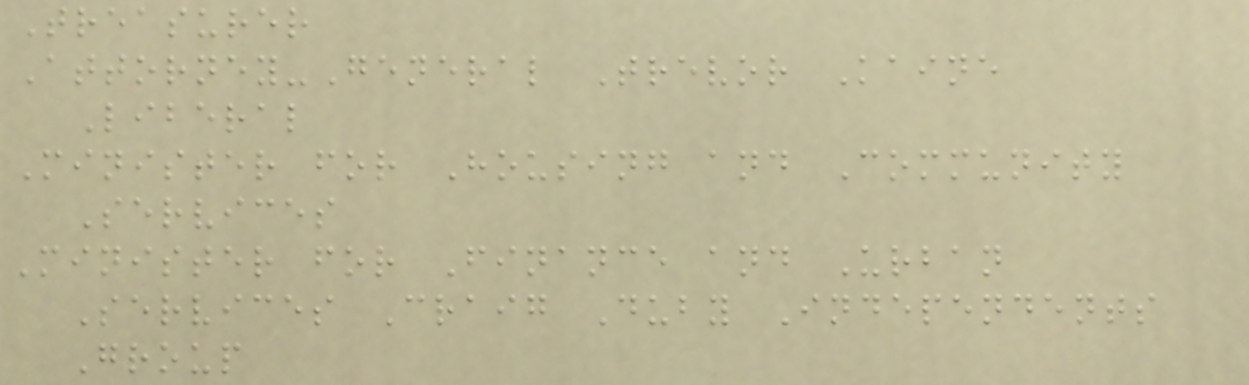Treasurer
Attorney-General Trevor Kaine
Liberal
Minister for Housing and Community
Services
Minister for Finance and Urban
Services Craig Duby Independents
Group
